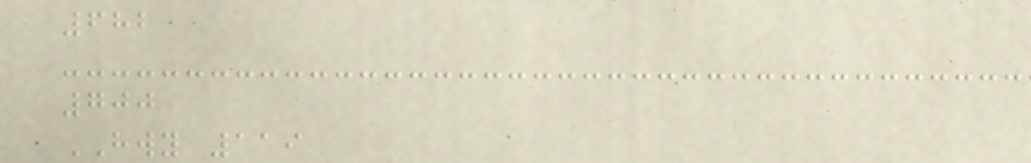682
700
HWY 119
